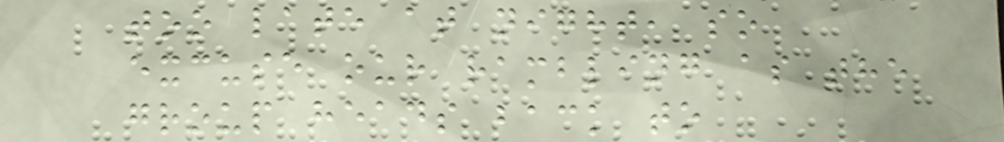too late at night, so
excuse our rambling as the
group heads back to
